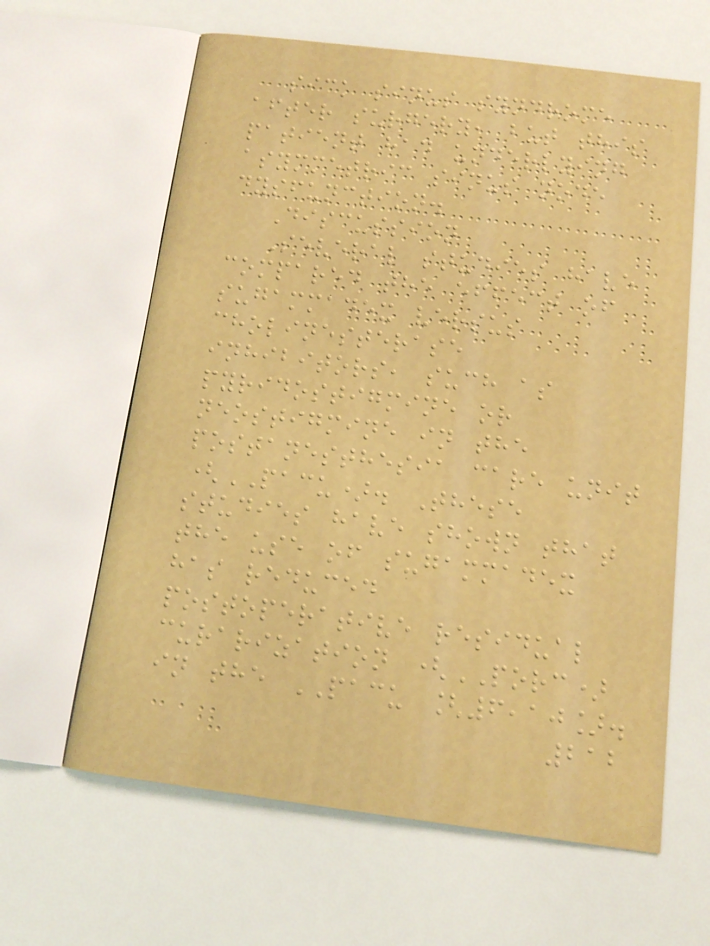sick sinus syndrome
after surgery, but this
patient had underlying
asymmetric sinus node
dysfunction.
Discussion
Several studies have
compared the effect of
sugammadex versus
cholinesterase
inhibitors, such as
pyridostigmine or
neostigmine in the
postanesthesia care unit
(PACU). These
studies have shown that
the use of sugammadex
has reduced
postoperative residual
curarization (PORC)
in the PACU [6,10].
212
